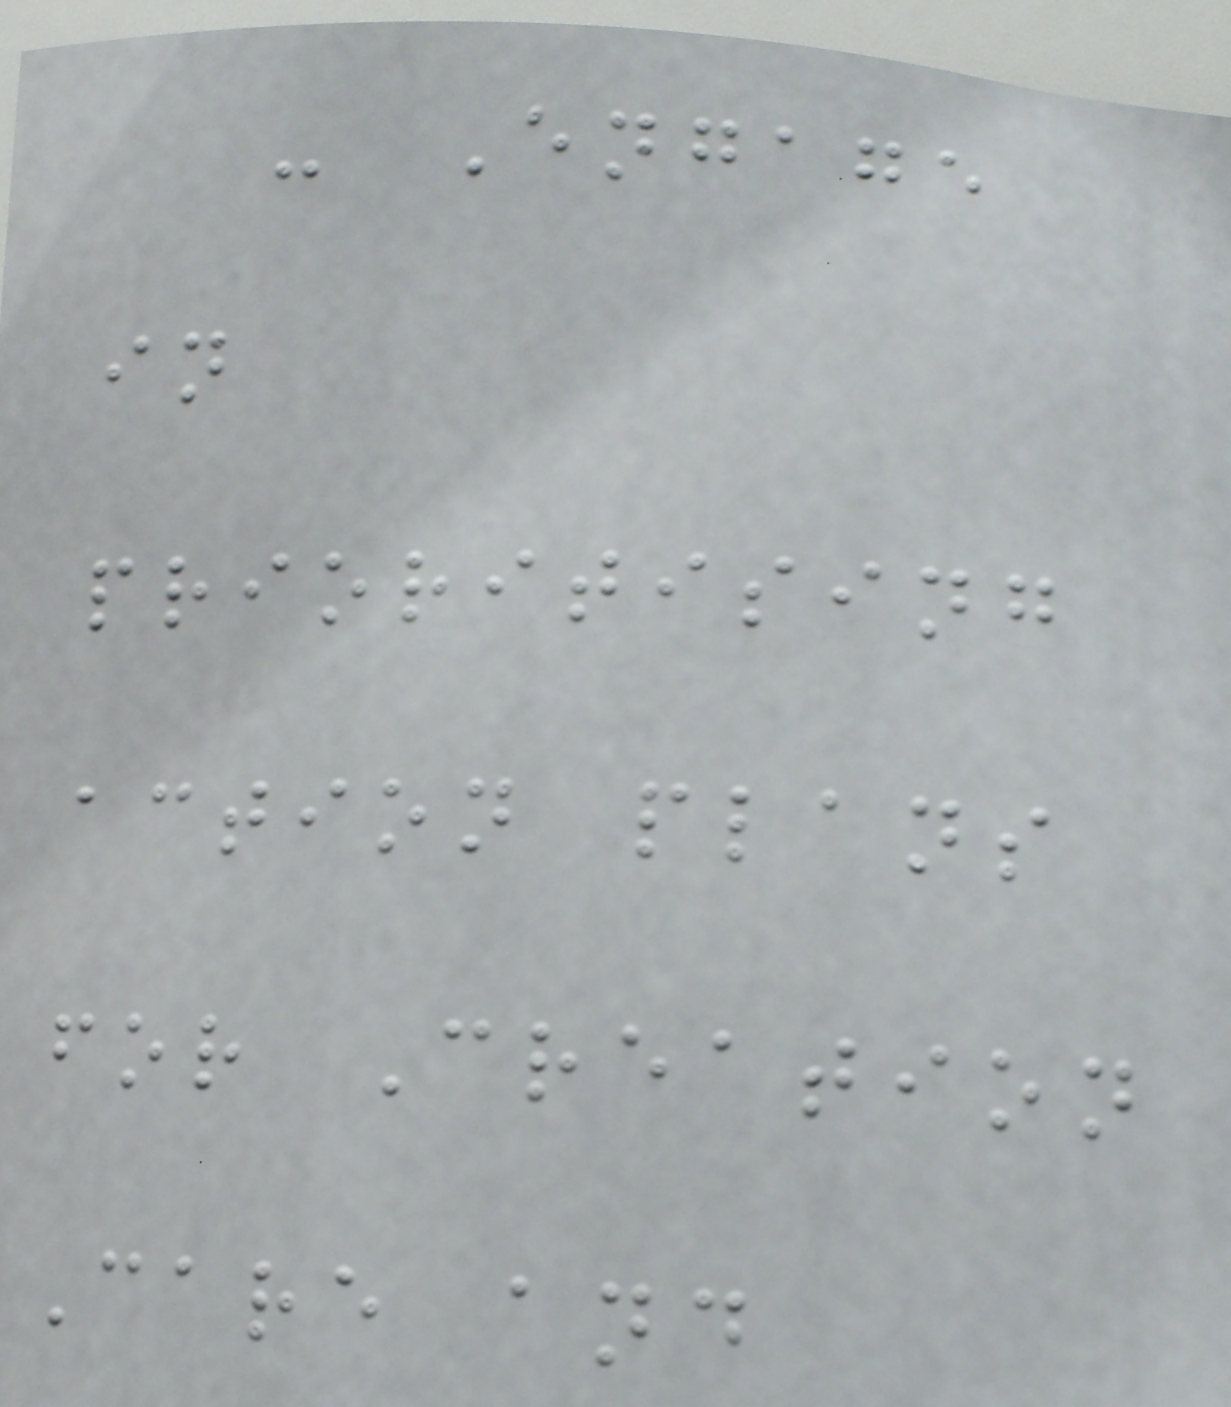- Engage
in
prioritising
action plans
for Creation
Care and
